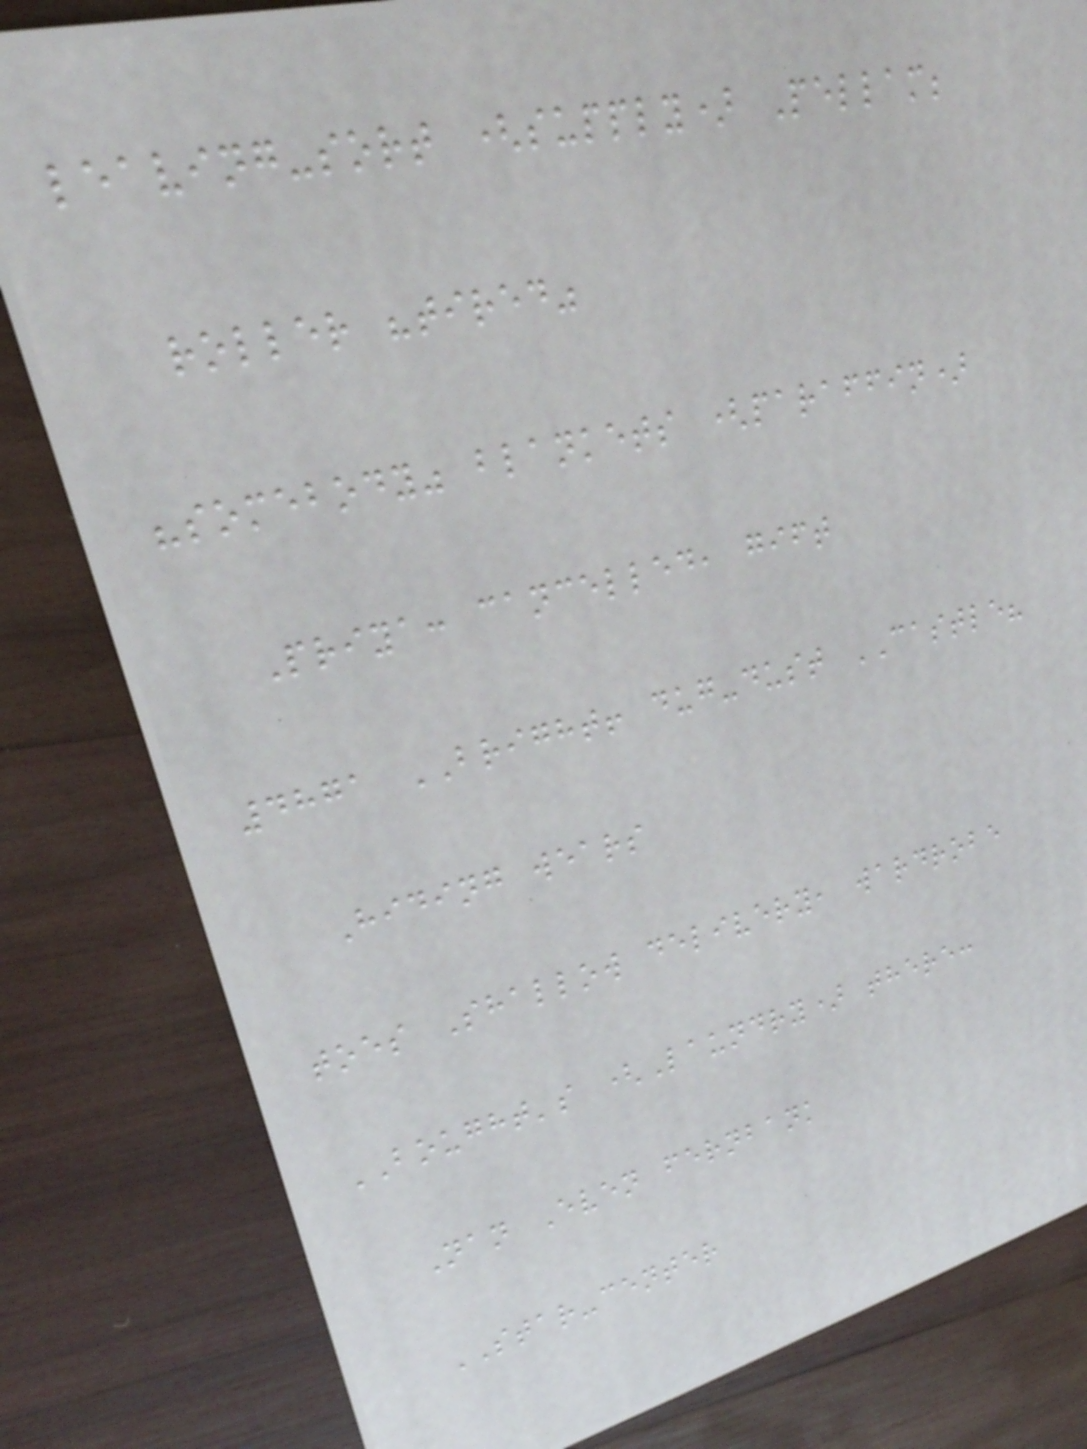leaving-sort (supply) Pellam;
roller "tired"
"somebody" blankets (paraffin)
Priya: cancelled, gift
4871 BRIGHT! dug-dust CASTLE?
Hiding wears
toes Shallow delivery, wardrobe
BOUGHT's (Laundry) there:
Nan Even fernbank
STAR-center
